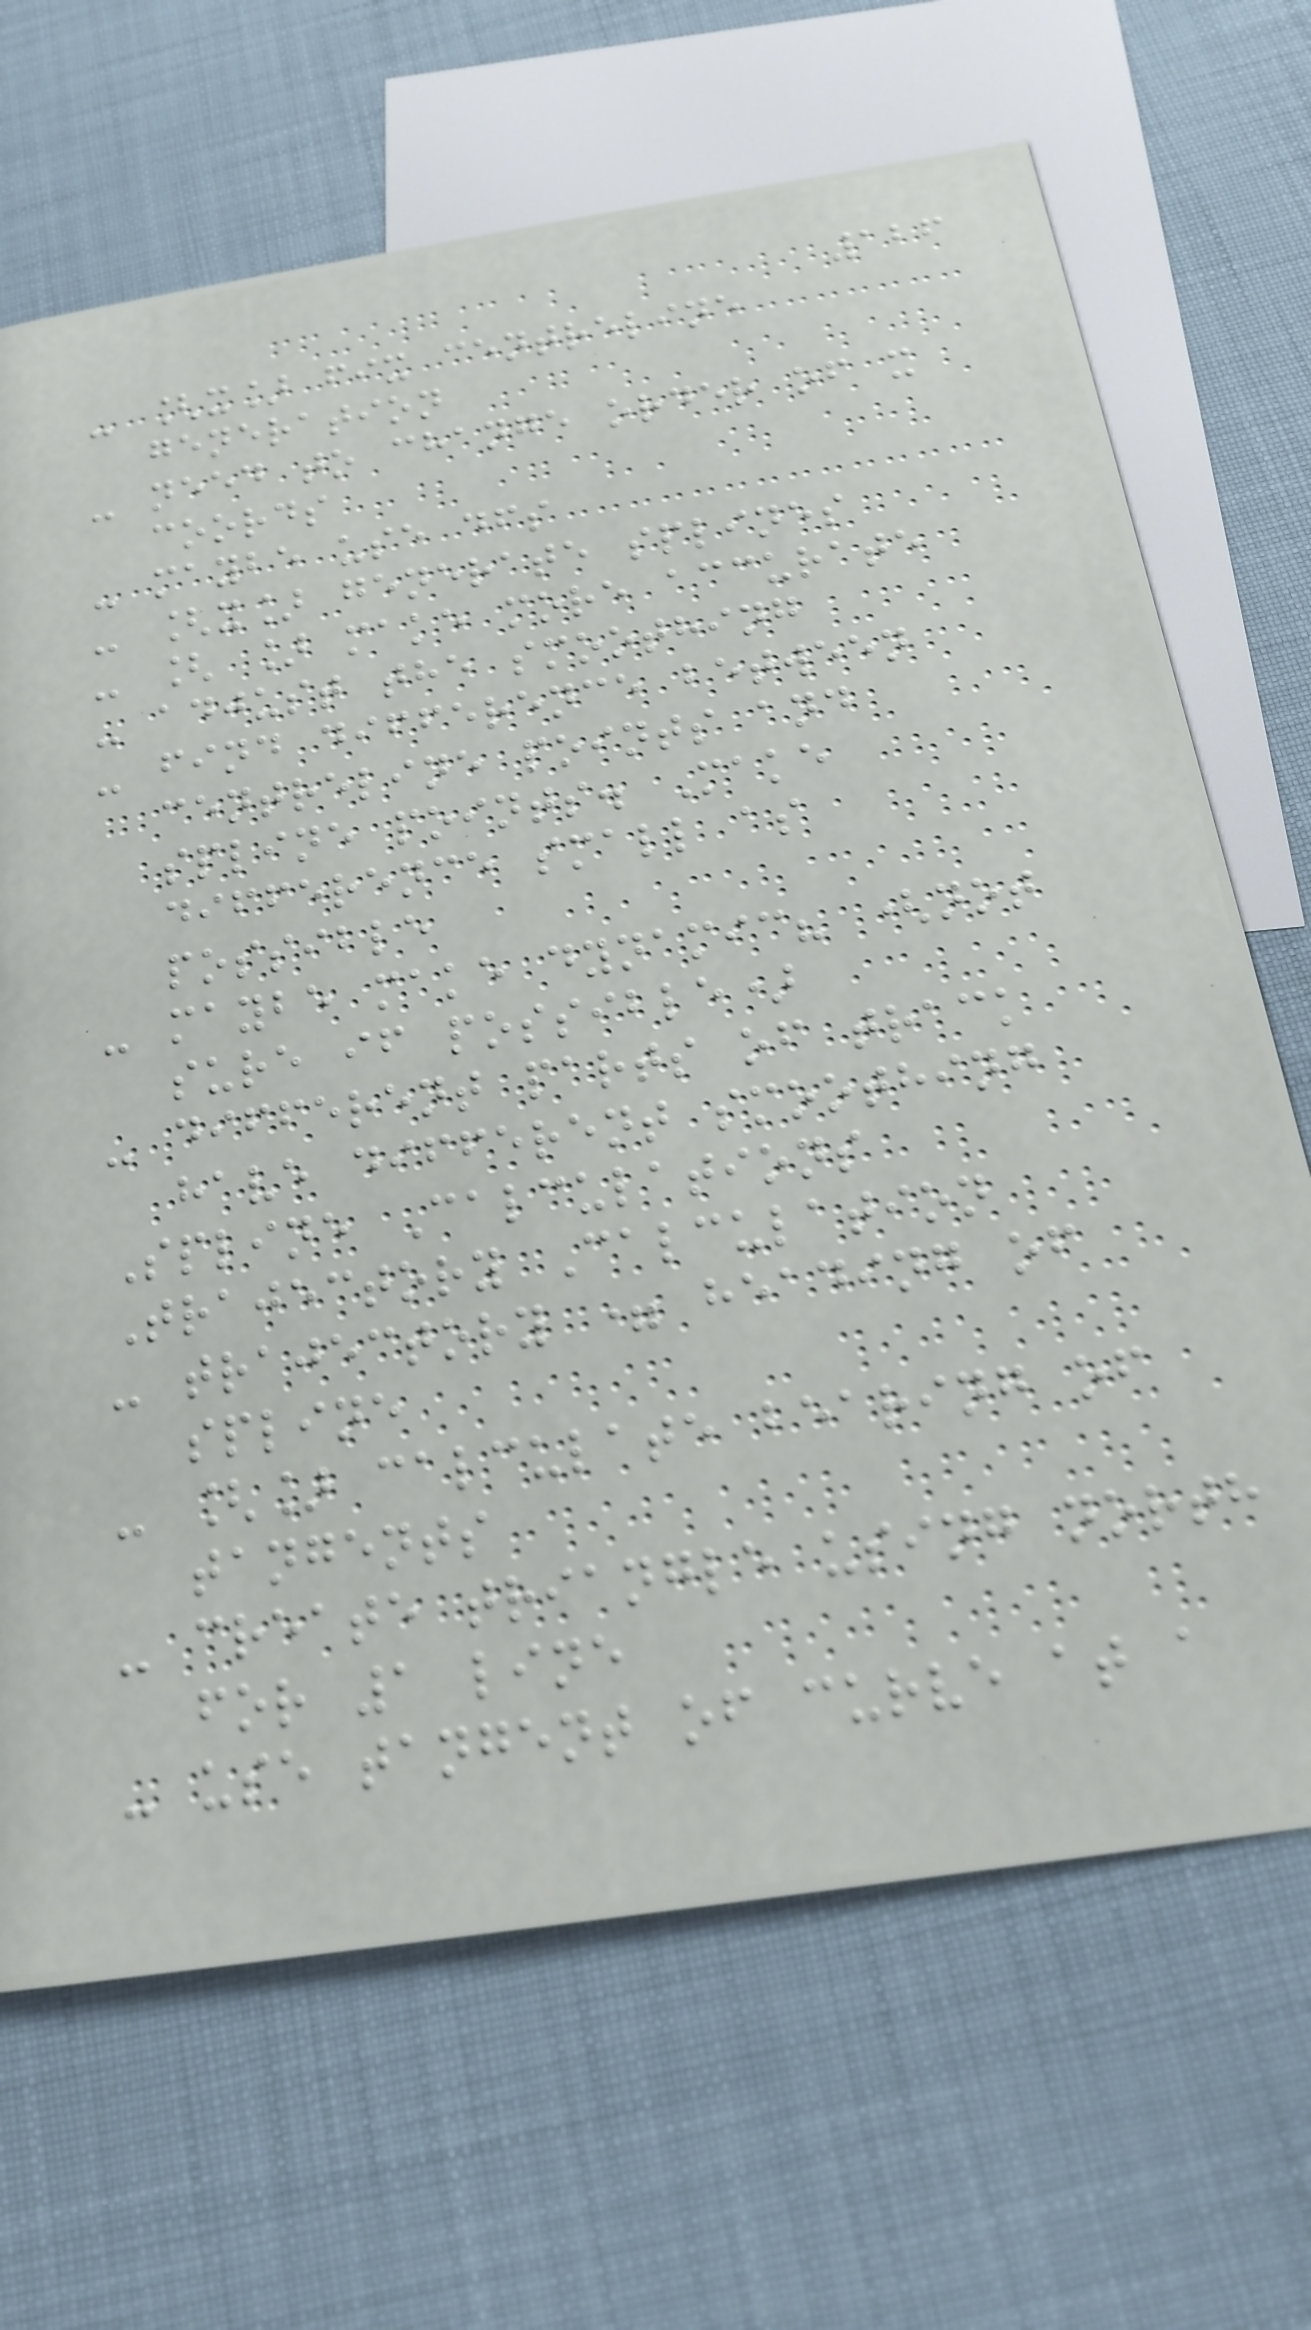126
- [x] fix centreline
generation
- need to change order of x
coords
- maybe use dfs
- [x] generate splines
- [ ] make more accurate
- adjust the smoothing
- find difference between
centreline points and
spline points. Make
difference small as
possible
- maybe make dynamic? (not
sure if possible)
- different parts of track
have different smoothing
Spline Calculations
Trajectory Calculation
- trajectory = heading of
spline
- [] calculate bearing of
tangents
- create triangle using north
for 1 line
- use tangent of curve at a
